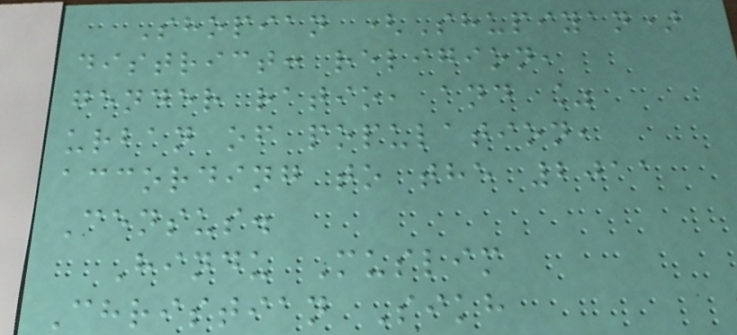Shopian (Shupiyan)
district: religion,
gender ratio, and %
urban of population,
according to the 2011
Census.
Hindu Muslim
Christian Sikh
